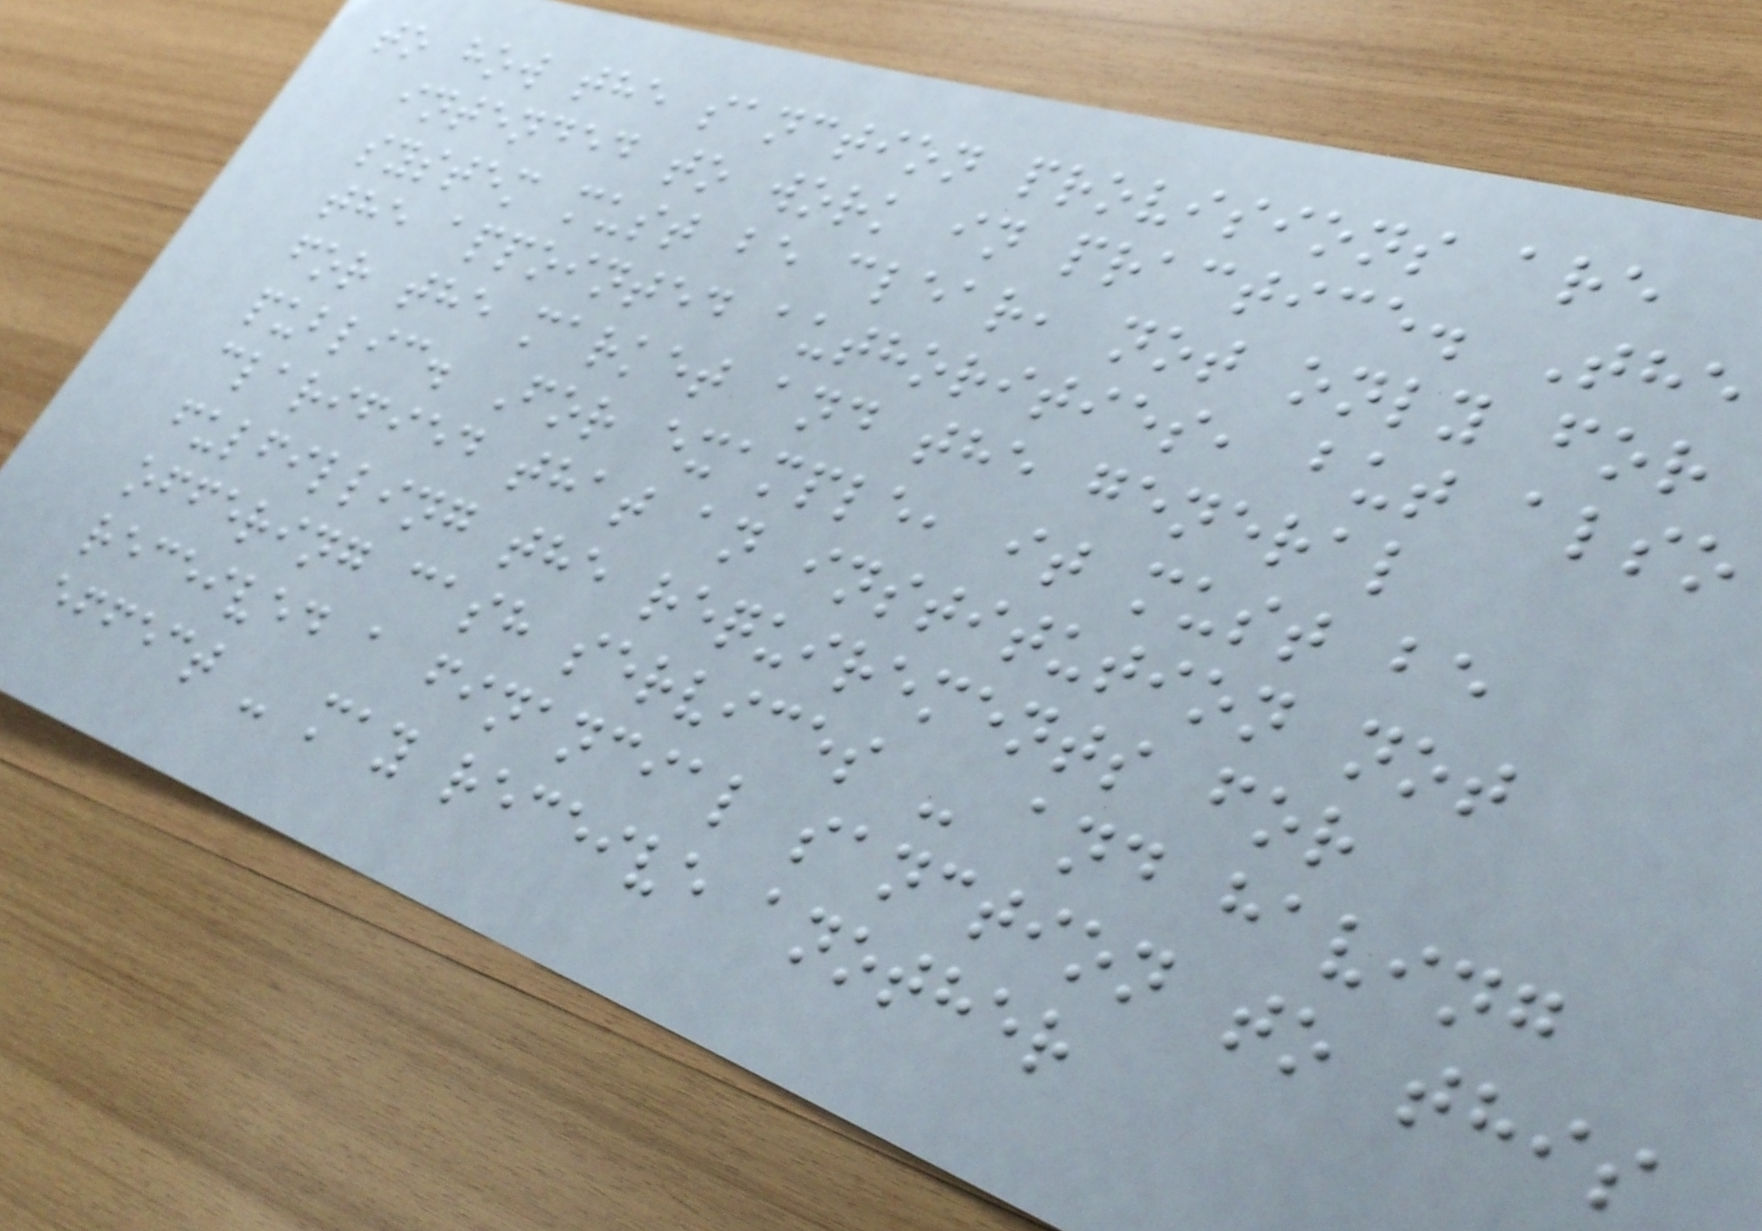to how the sanction provisions are
intended to work in practice. The
system must be clear, not only for
the appointed authorities, but also
for the market and the general
public. For example, it must be
clarified that an institution not
fulfilling the requirements for
offering cash services - and having
received a financial sanction to this
effect - may receive another
